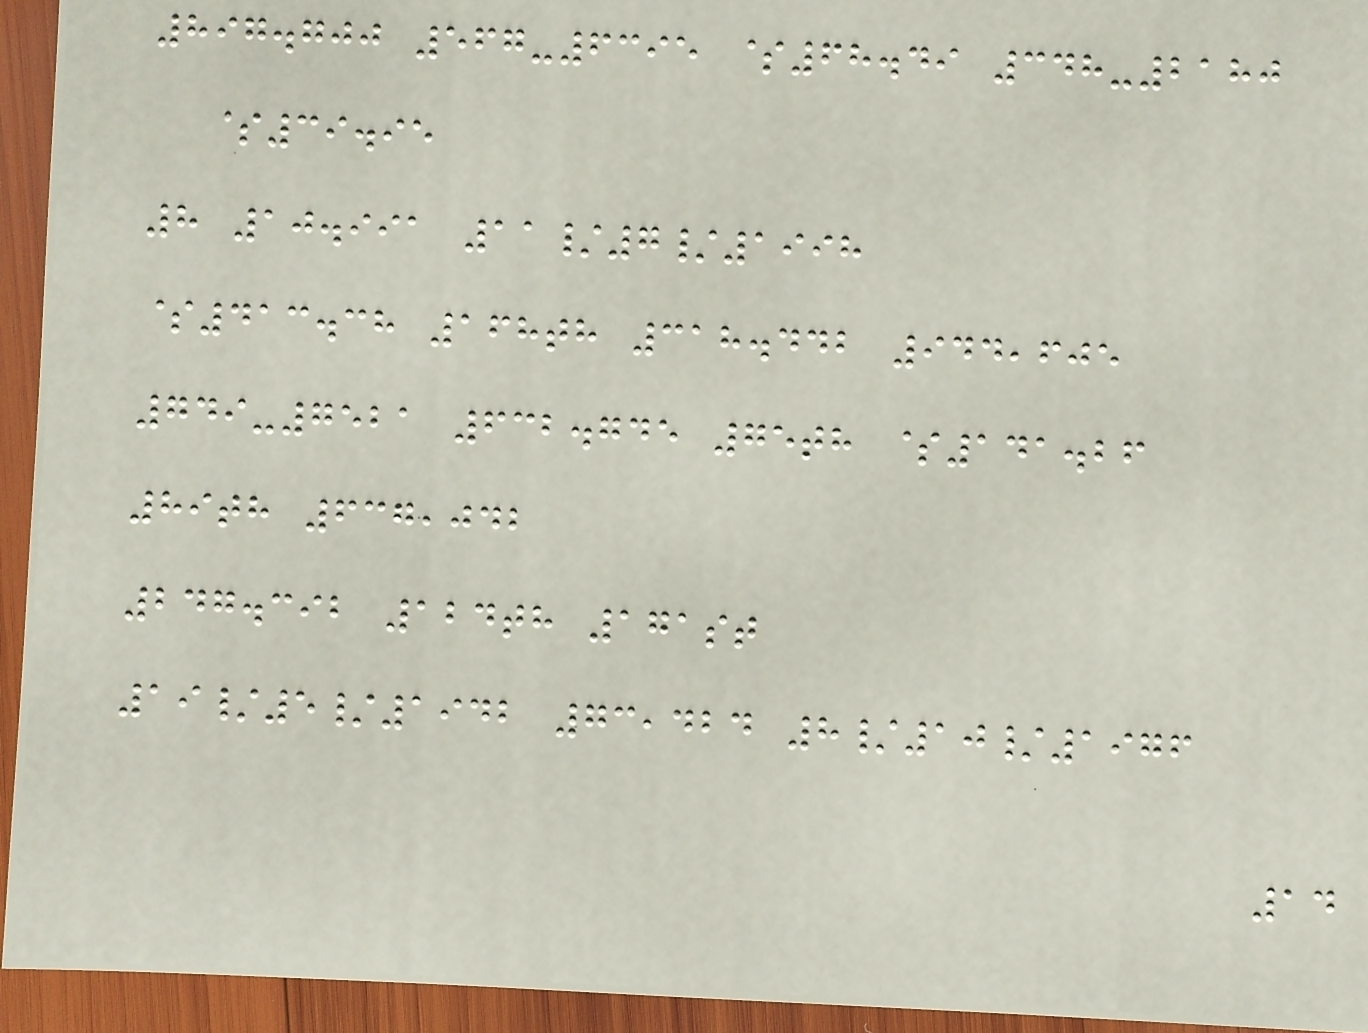897.700 567-6395 $68.49 348-2180
$39.95
8 10.991 11/7/1998
$413.38 168th 318.442 944,605
749-7521 632.745 75th $141.26
89th 637,042
247.392 124th 171st
19/5/1942 73,424 8/10/1976
14
